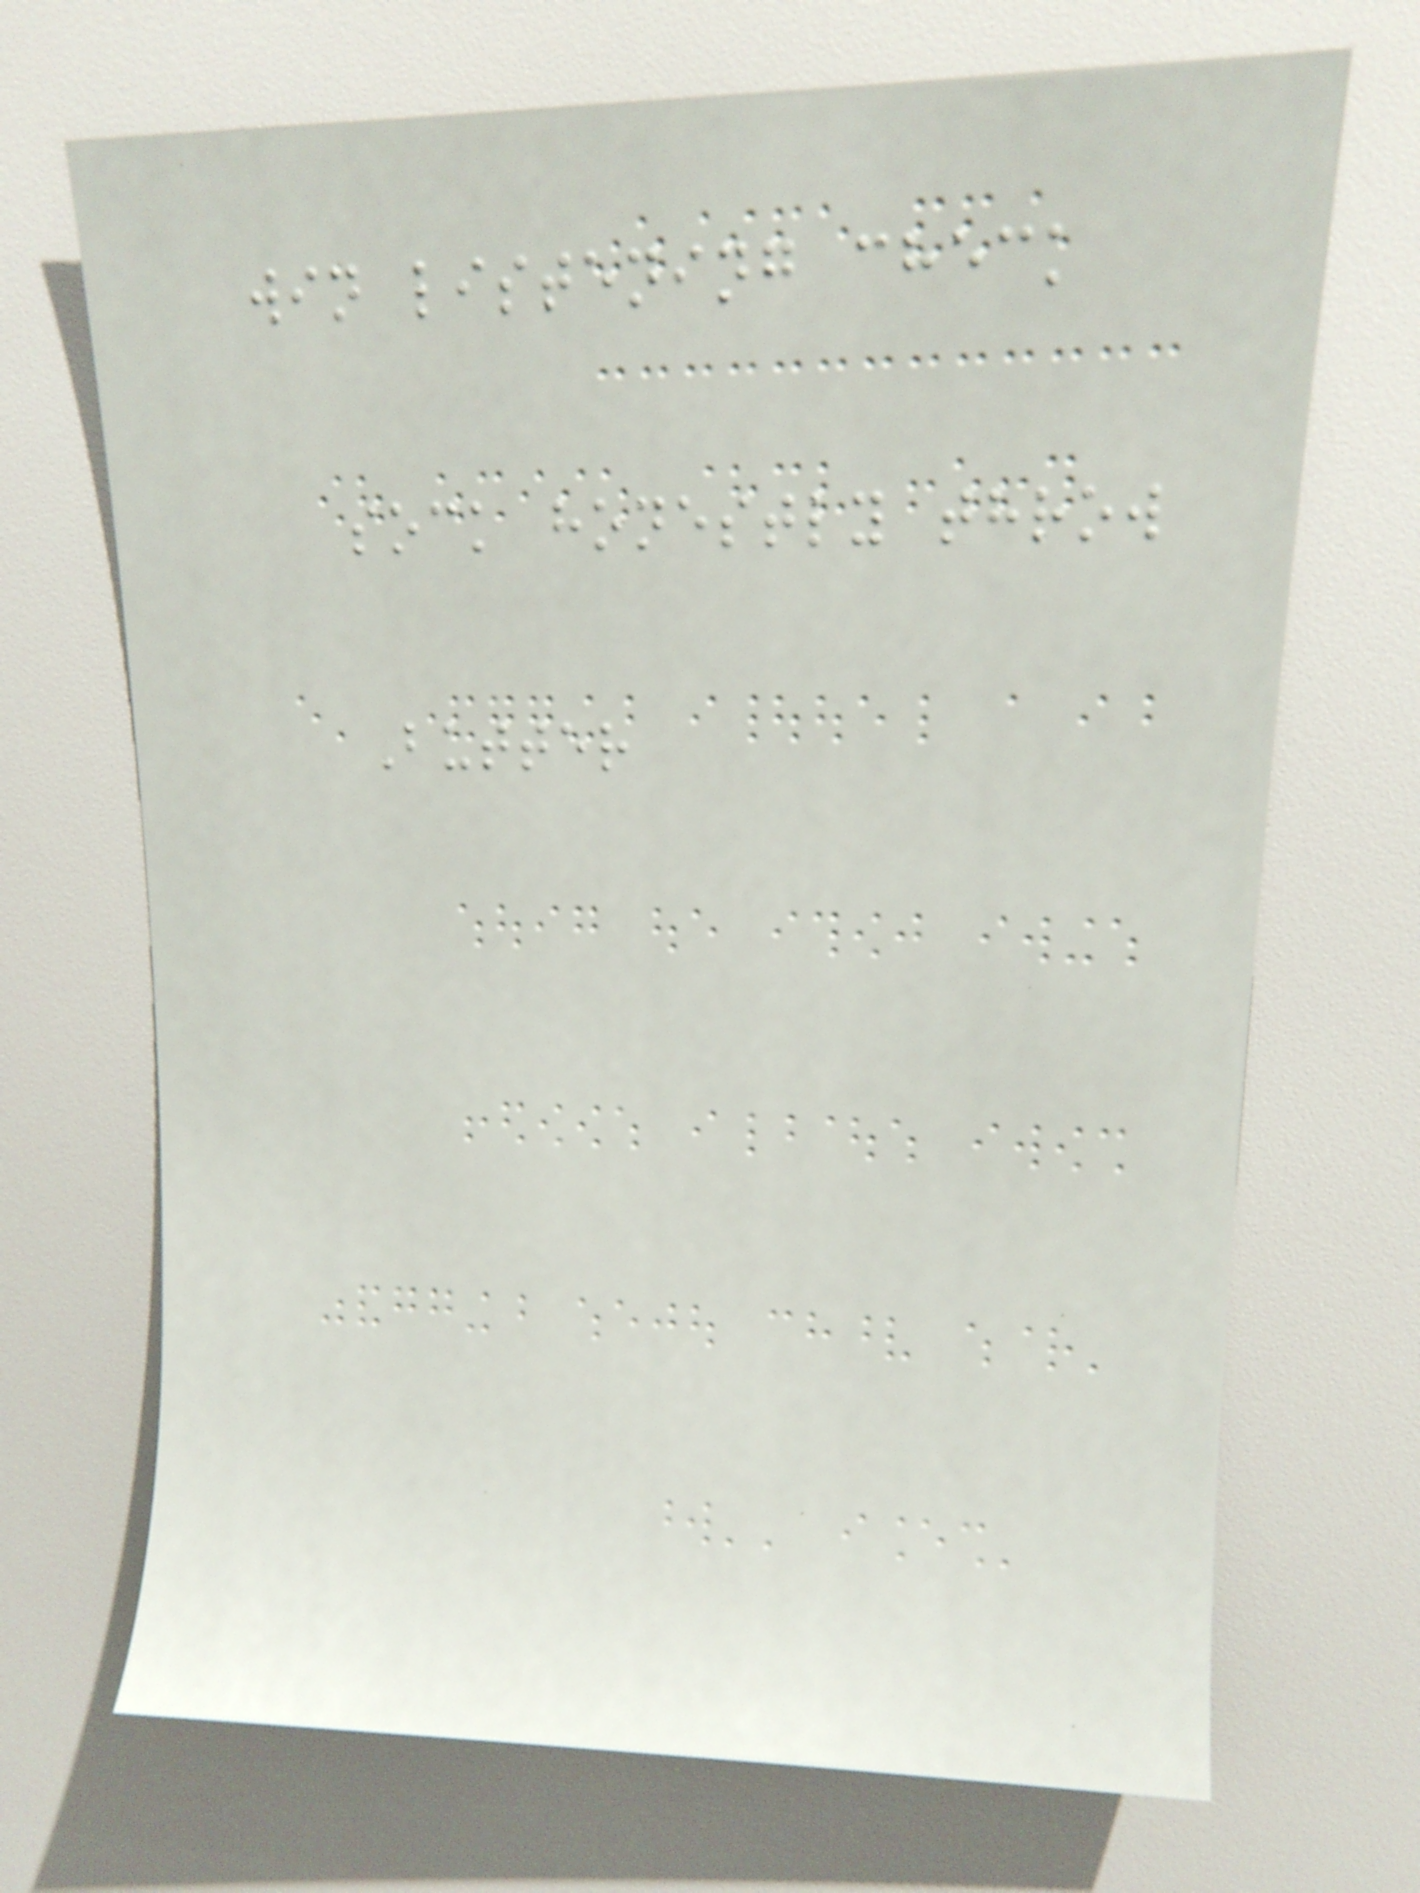win listening check
sock honestly throw
Butter
